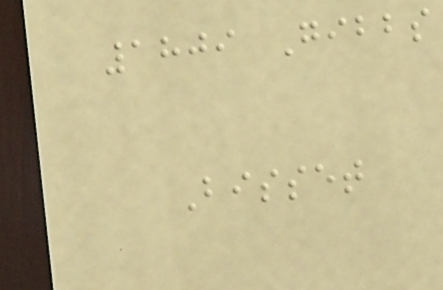1809 Gibbs
Bisset
